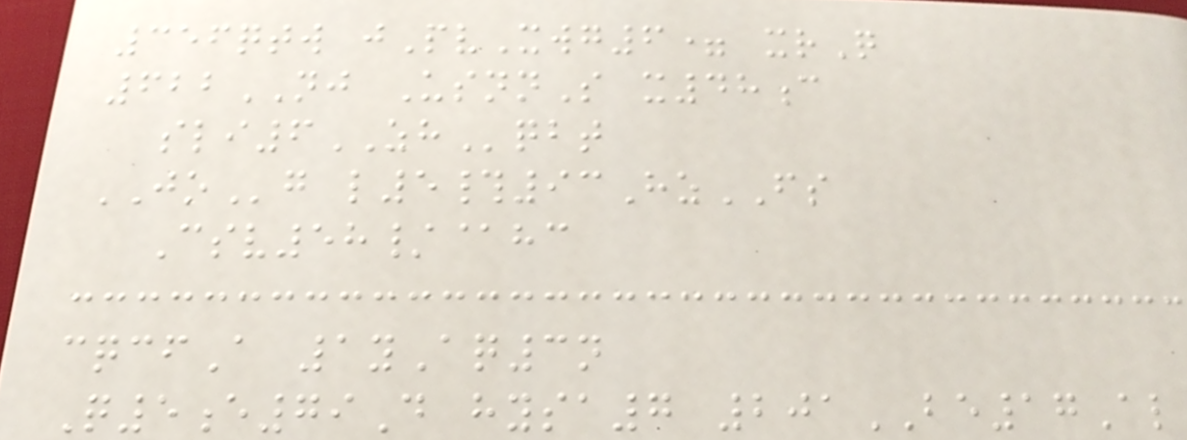356qtw jPvXwg6= xrQ
622NJ UsnnS x48c
sli6ZHqbt
JOg l5#93HzFS
Csv58/@hc
cqcfA 1yAq3n
Q5e79D hysa7 201BE17Al
